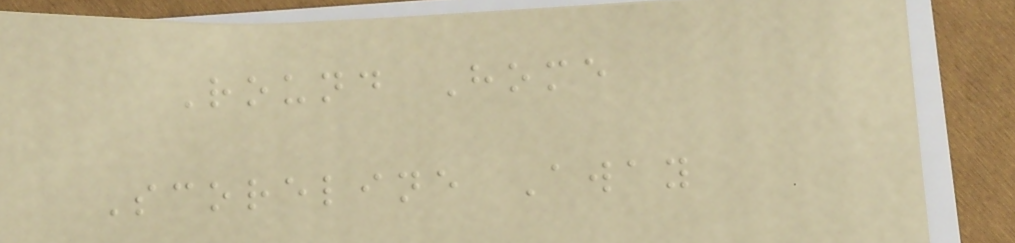Round Home
Scoreline Away
